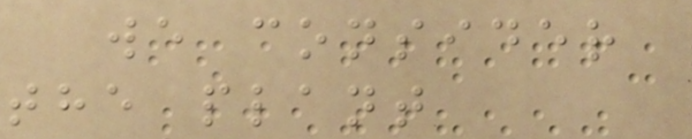we consider
the plant
